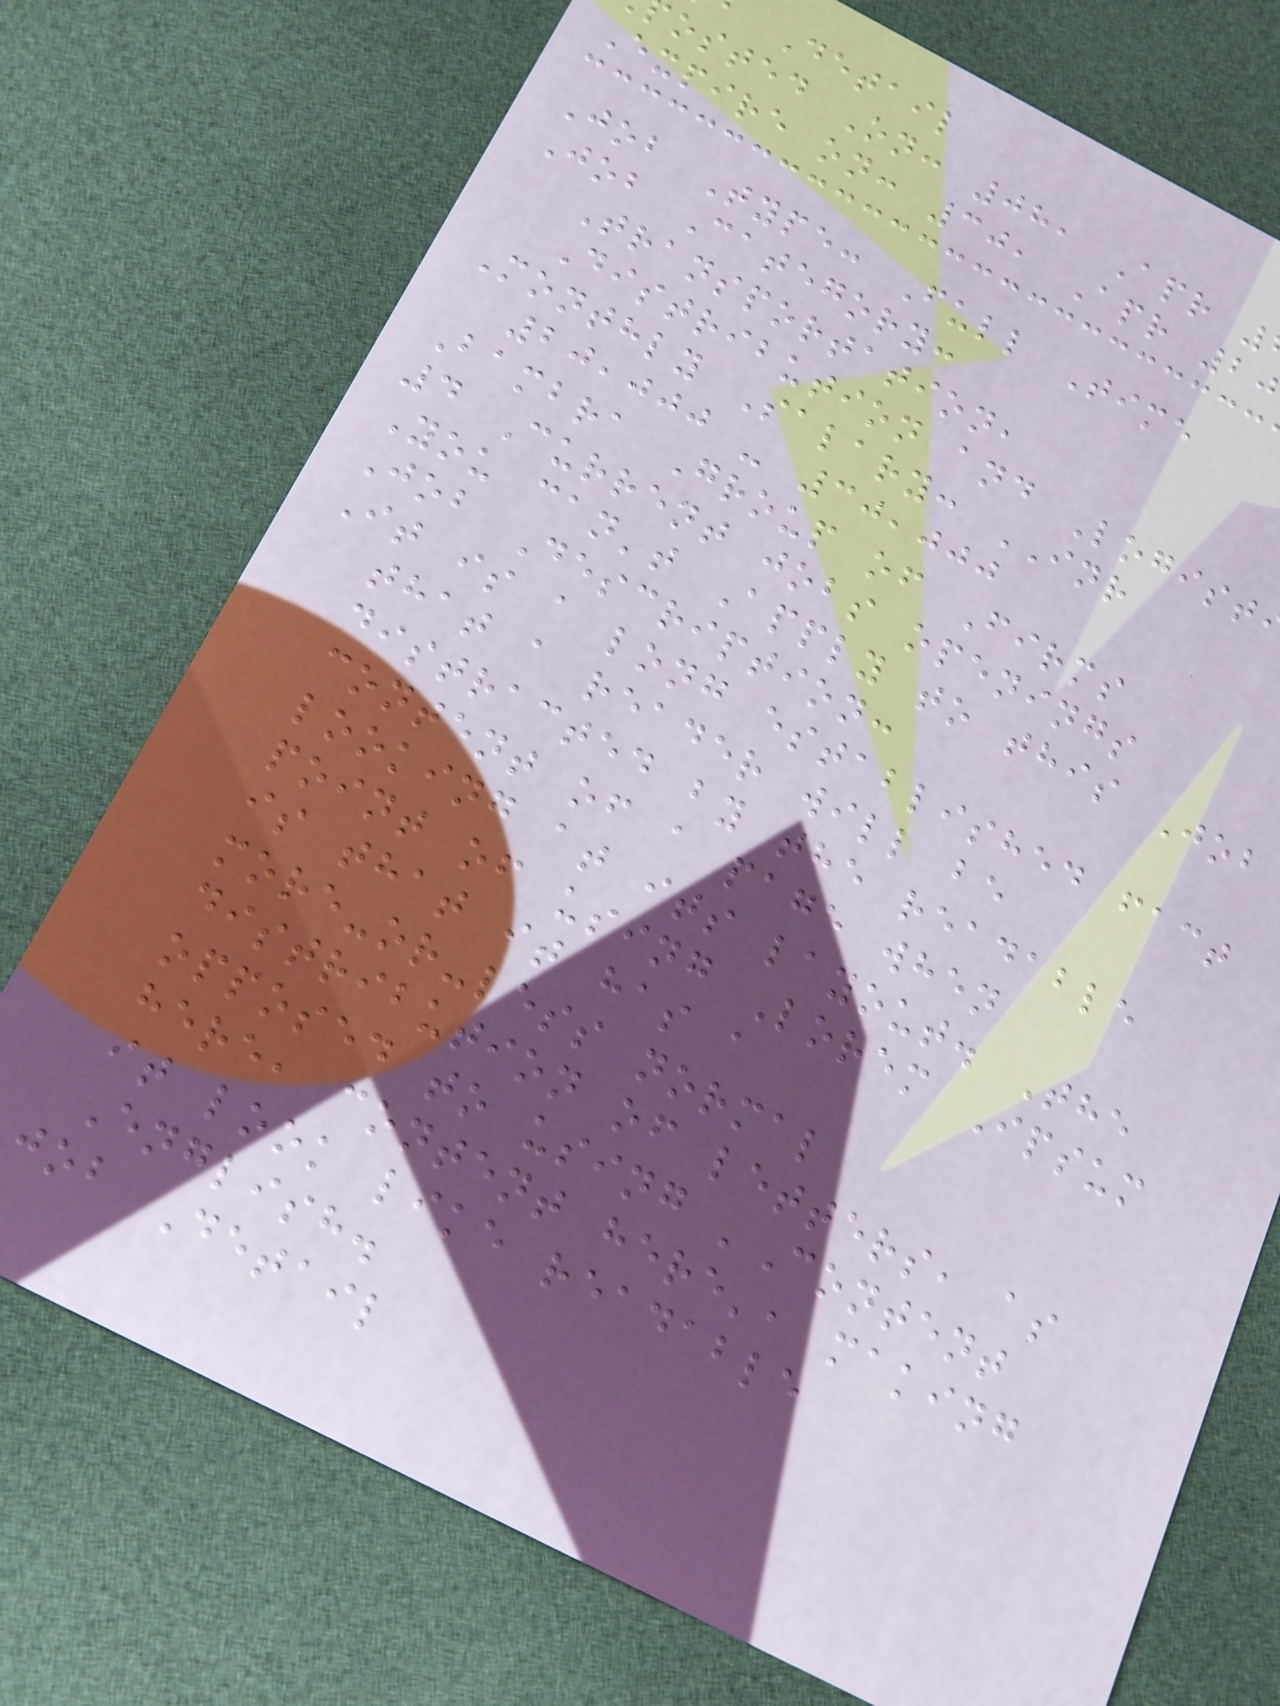Detail
osted On: 08, Apr
Expire on: 30, Apr 20
Job Type: Full Time
Job Category:
Transportation,
Distribution and Logist
Monthly Salary: INR
20,000 - 30,000
Bambra Group of Firms
4 Current jobs openings
You can't Apply to this Job
Job Description:
It is a long established fact
that a reader will be
distracted by the readable
content of a page when
looking at its layout. The
point of using Lorem Ipsum
is that it has a
more-or-less normal
distribution of letters, as
opposed to using 'Content
here, content here', making
it look like readable
English.
job Detail
